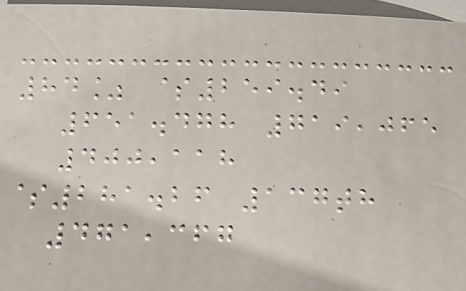84% $259.49
651.478 719,065
400,118
$281.26 137th
471,367
